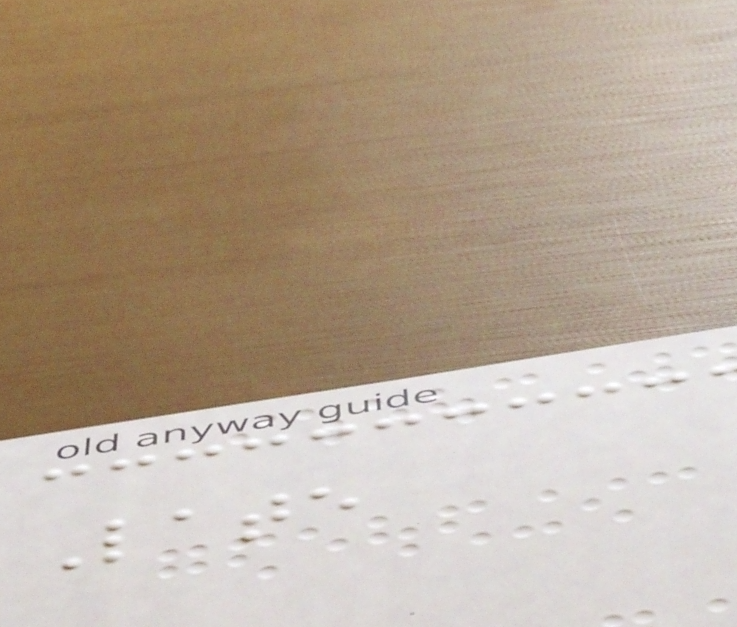Late
